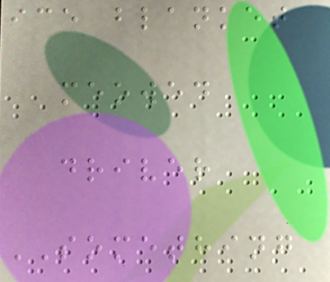ice blanket
meowed
driver
SOMETHING
